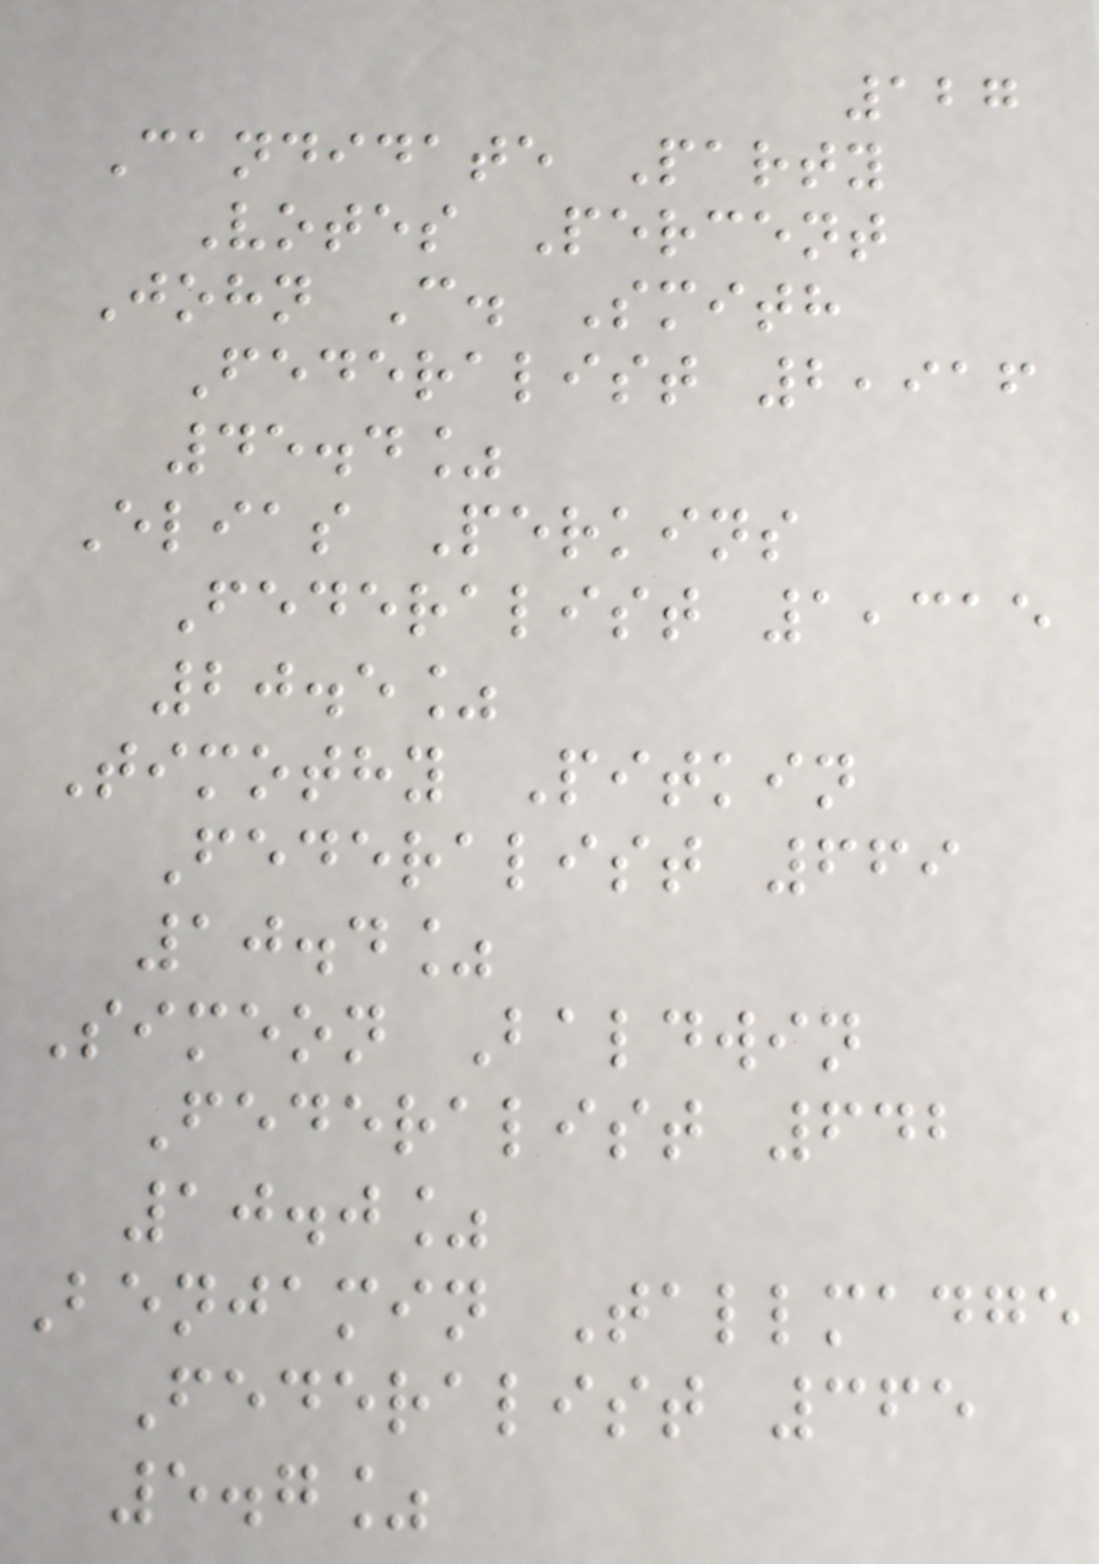127
Candidate Party
Votes Percent
John C. Smith
Federalist 2,916
45.4%
Elias Perkins
Federalist 1,315
20.5%
Timothy Pitkin
Federalist 669
10.4%
Simeon Baldwin
Federalist 642
10.0%
Benjamin Tallmadge
Federalist 365
5.7%
